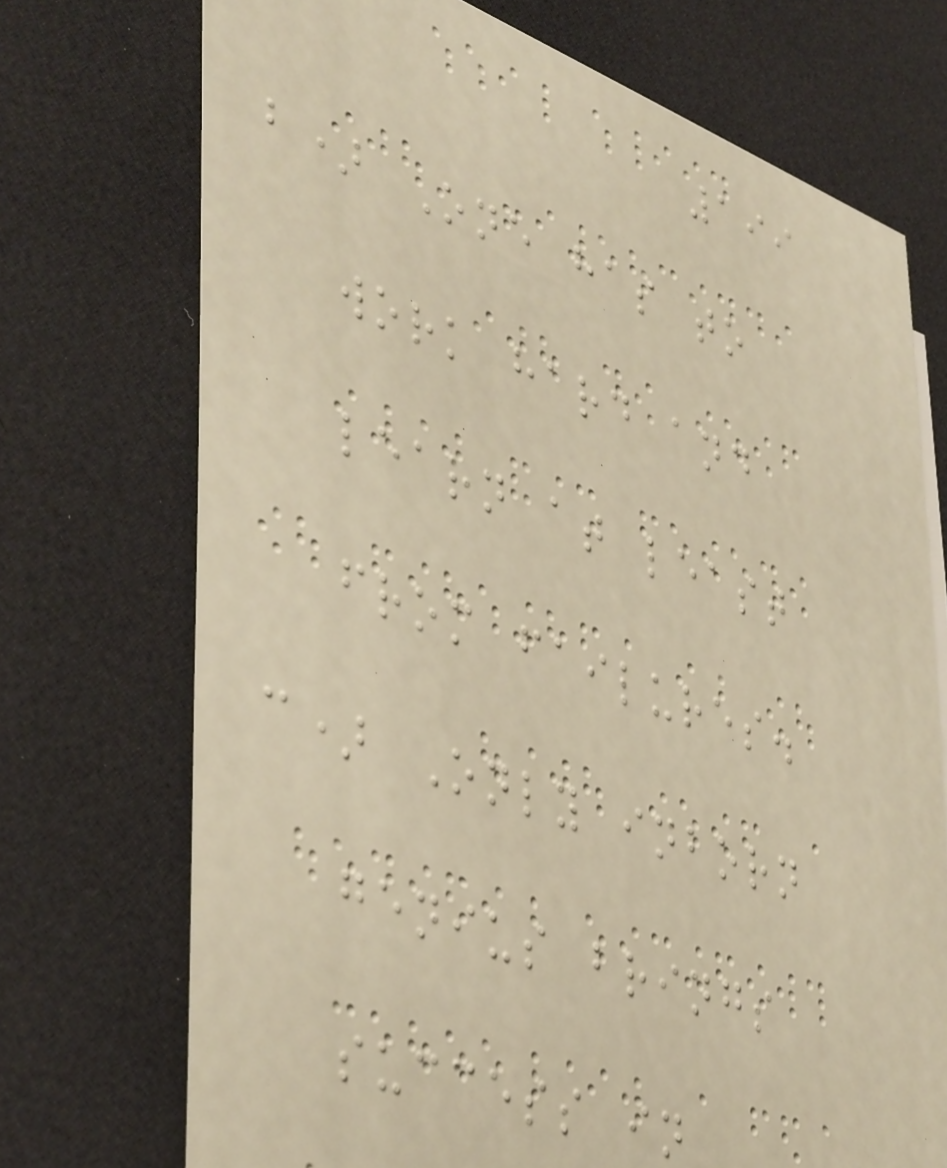199
b) One has to
work hard and
learn at least
from failures.
c) Only inborn
genius brings
success in
